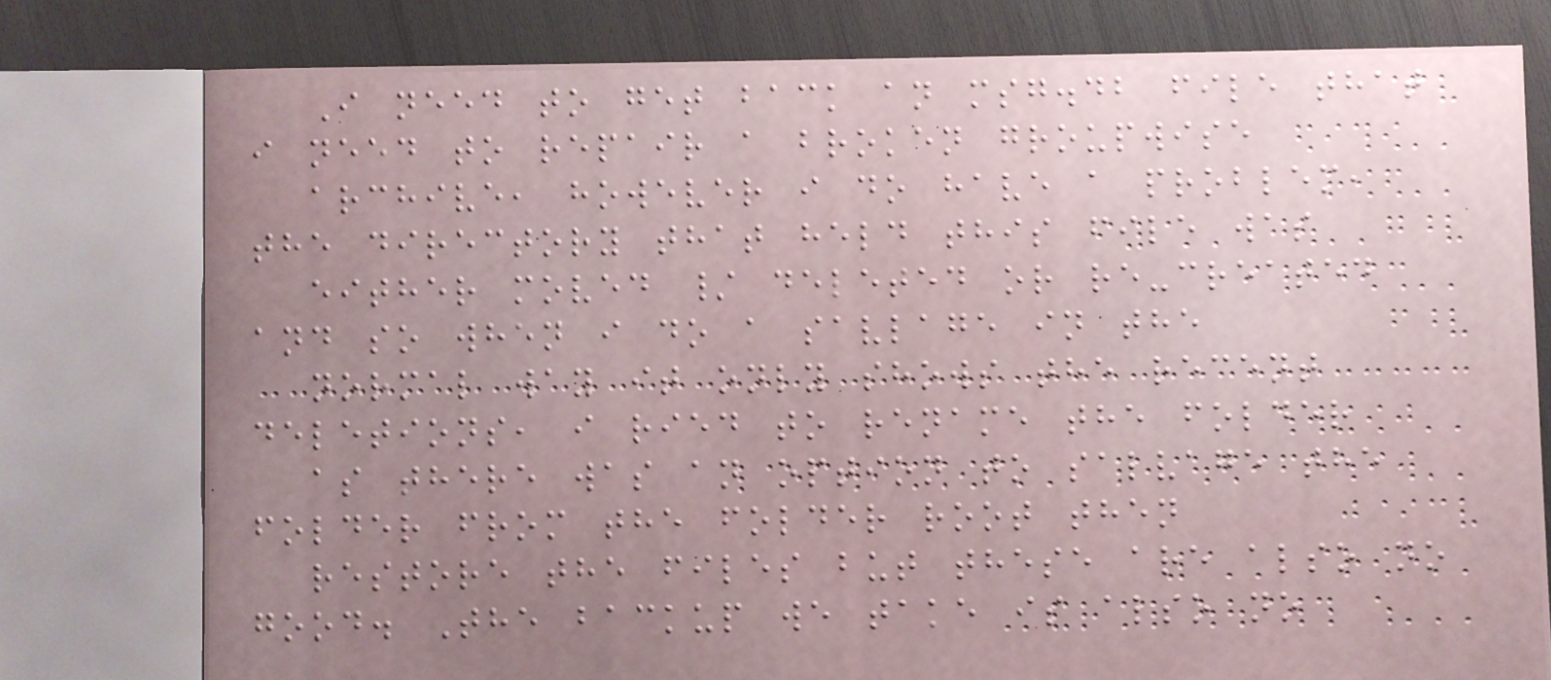I need to get back an msg.db file that
i need to repair a broken groupwise
archive, however i do have a problem,
the directory that held this file was
either moved / deleted or re-created
and so when i do a savlage in the
normal way it only shows the recent
deletions, i ried to rename the folder
as there was an option to salvage the
folder from the folder root then
restore the files but these are also no
good. The backup we take is also no
